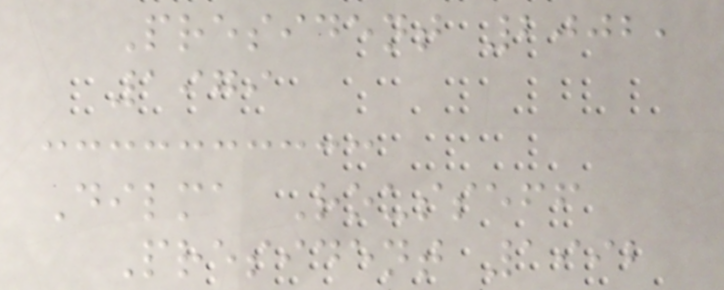President 2002,
1979
Dilma Rousseff
President 1992
